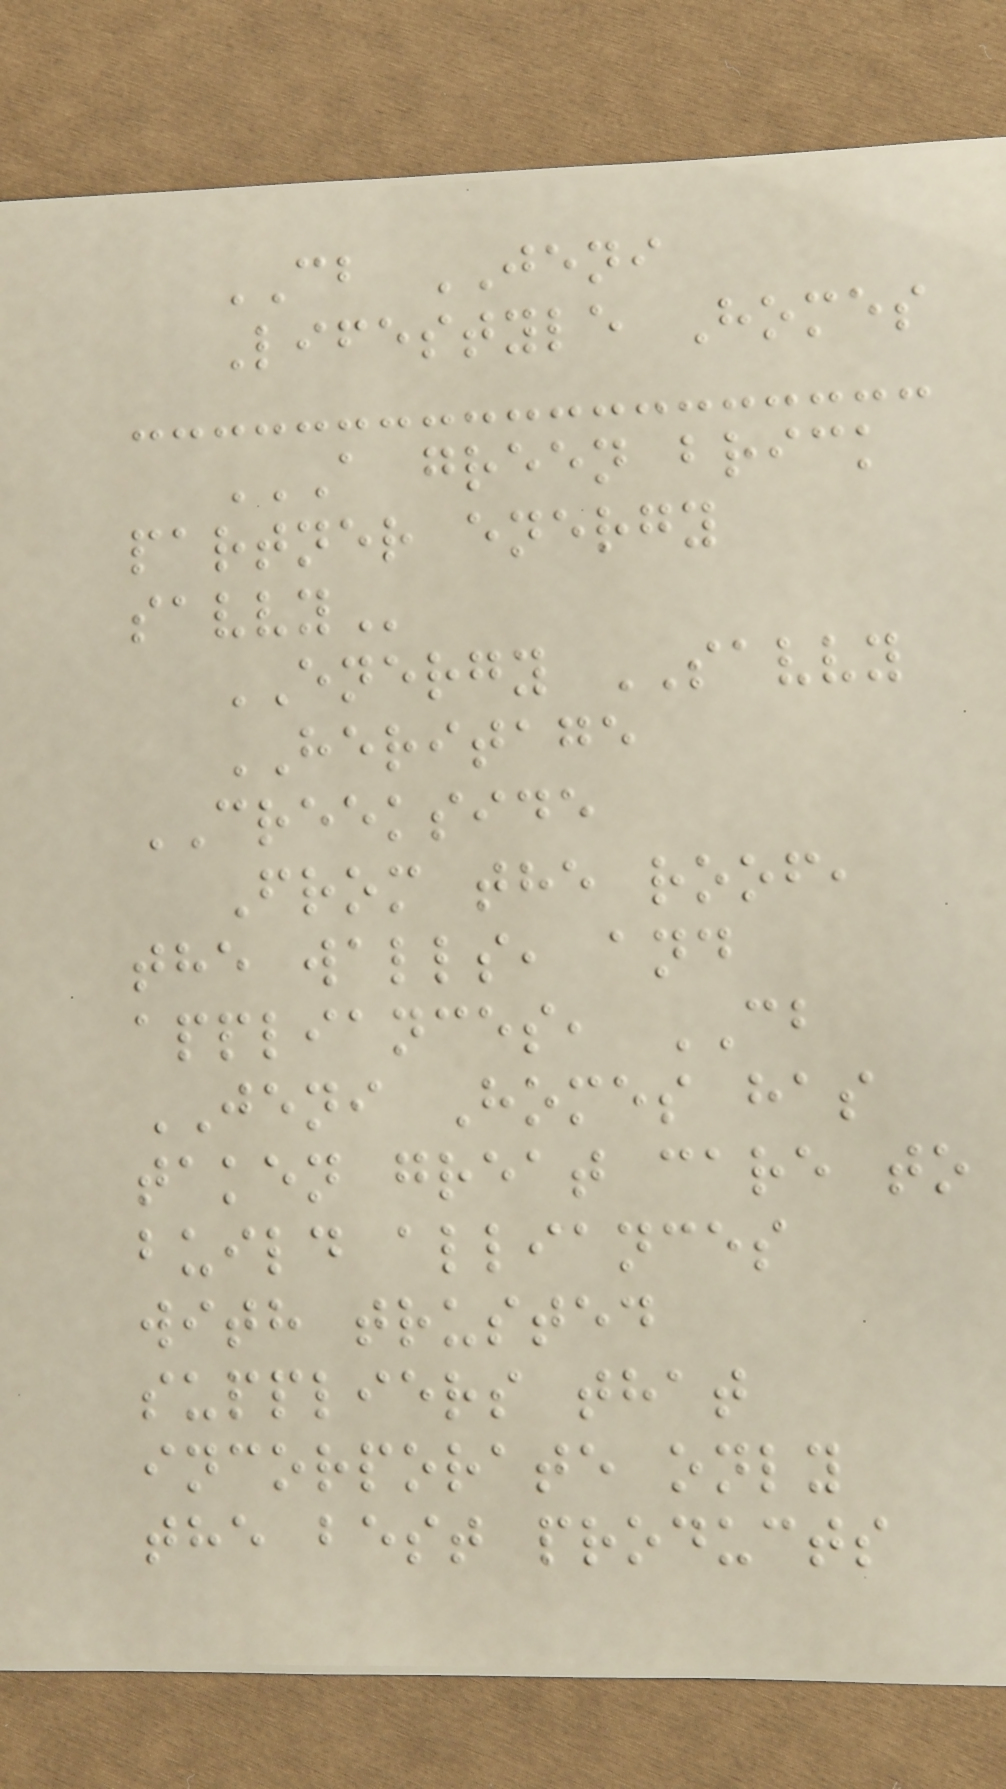CB JENI
Lifestyle Homes
A GREEN BRICK
PARTNER ENERGY
SAVVY
ENERGY SAVVY
HERITAGE
CREEKSIDE
From the roof,
the walls, and
appliances, CB
JENI Homes has
taken great care to
build alliances
with trusted
suppliers that
incorporate only
the best products
